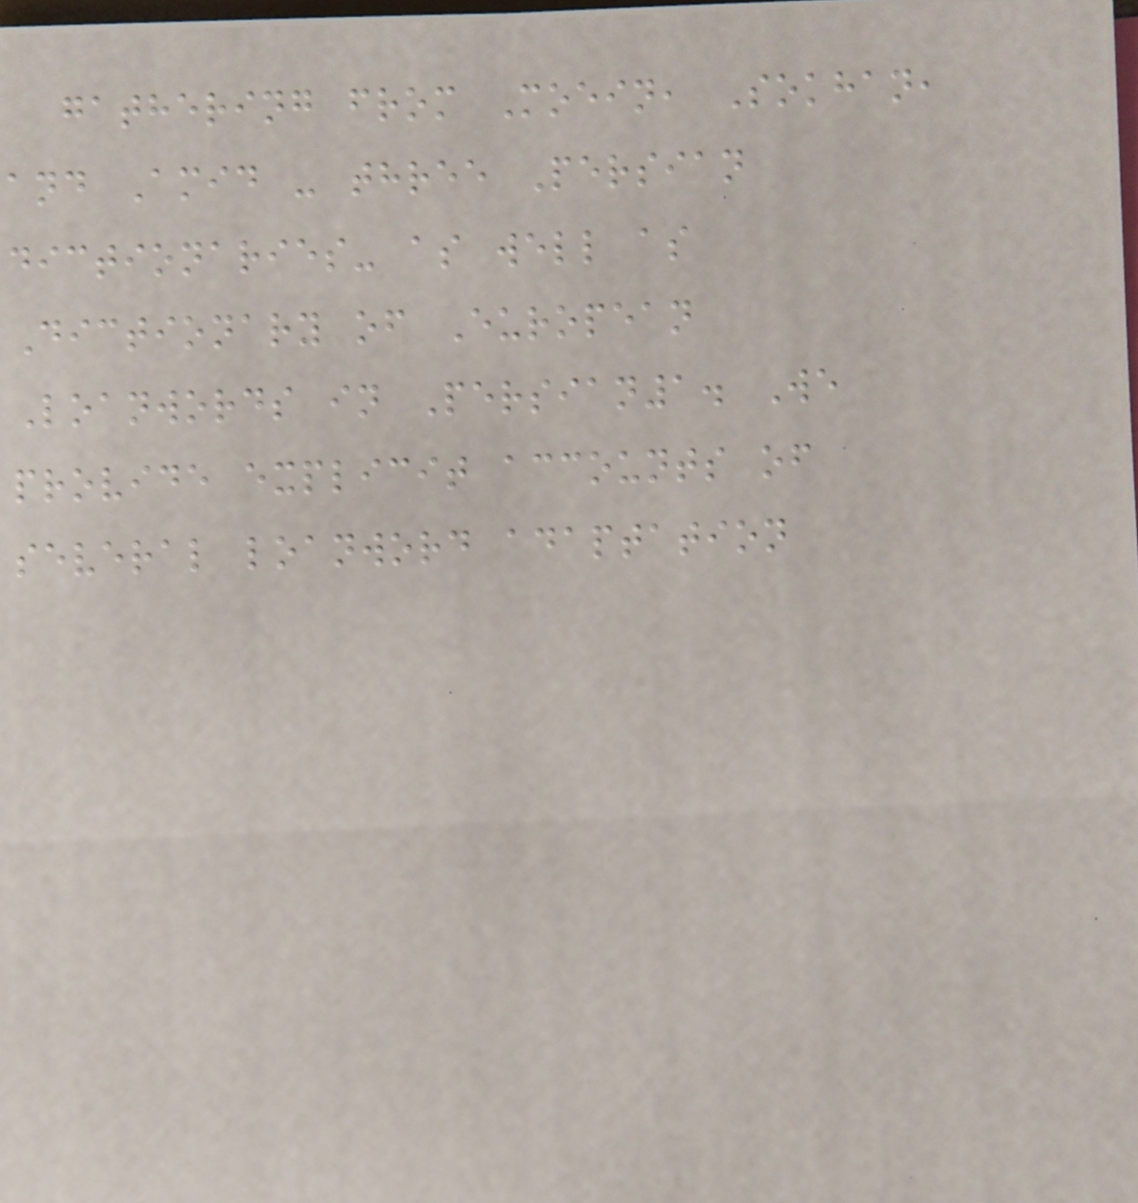gathering from Moein, Sokhan,
and Amid - three Persian
dictionaries- as well as
Dictionary of European
Loanwords in Persian1. We
provide explicit accounts of
several loanword adaptation
